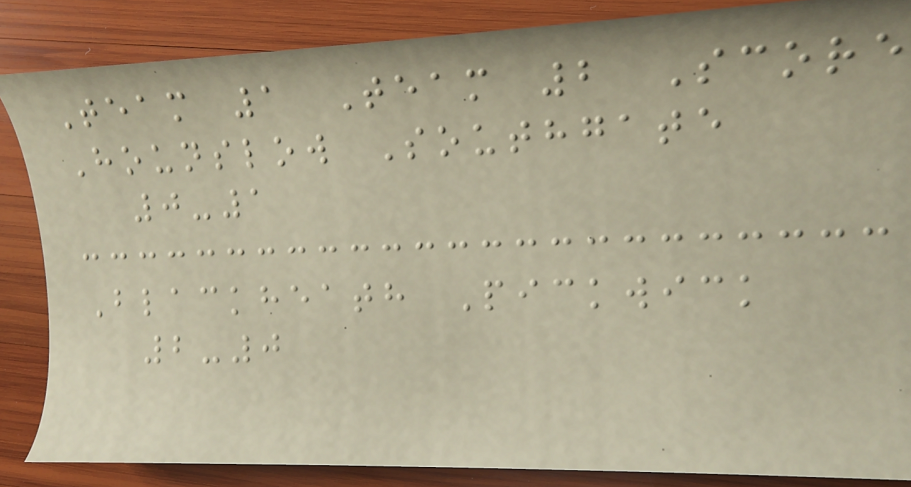Team 1 Team 2 Score
Hounslow Southgate
0-1
Blackheath Pickwick
2-0
